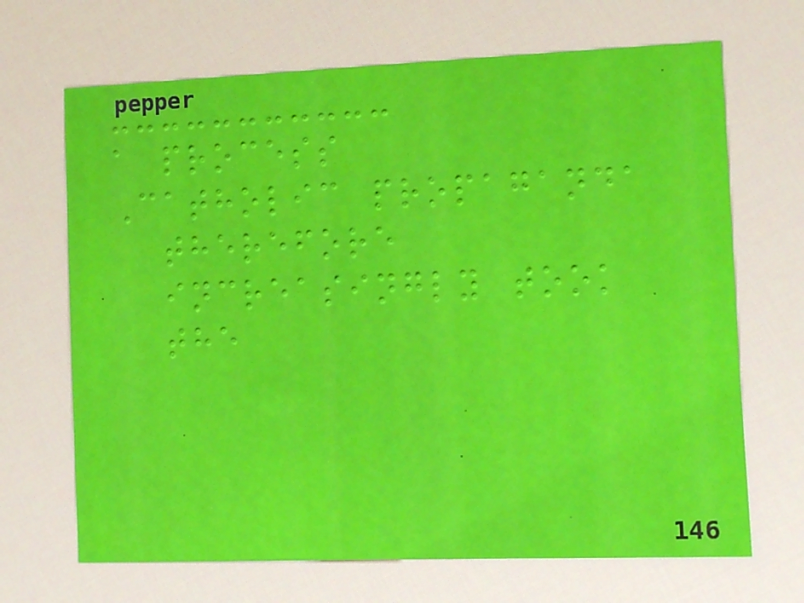a process
Catholic propaganda
therefore
increasingly took
the
